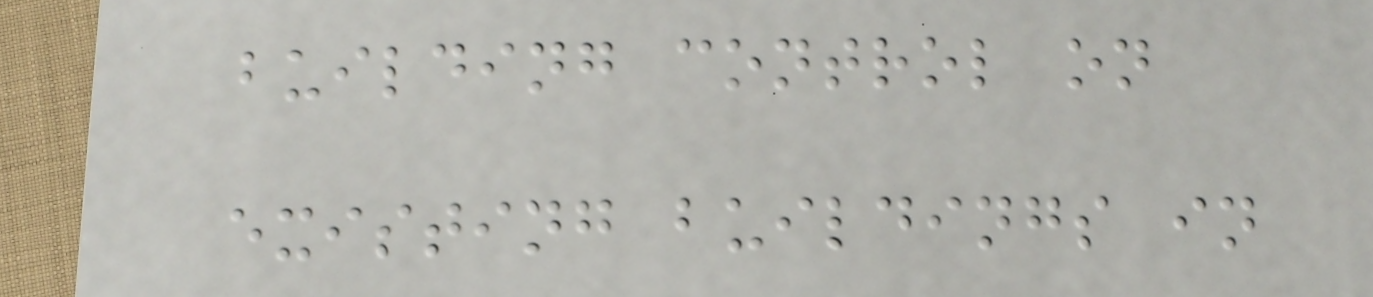building control on
existing buildings in
